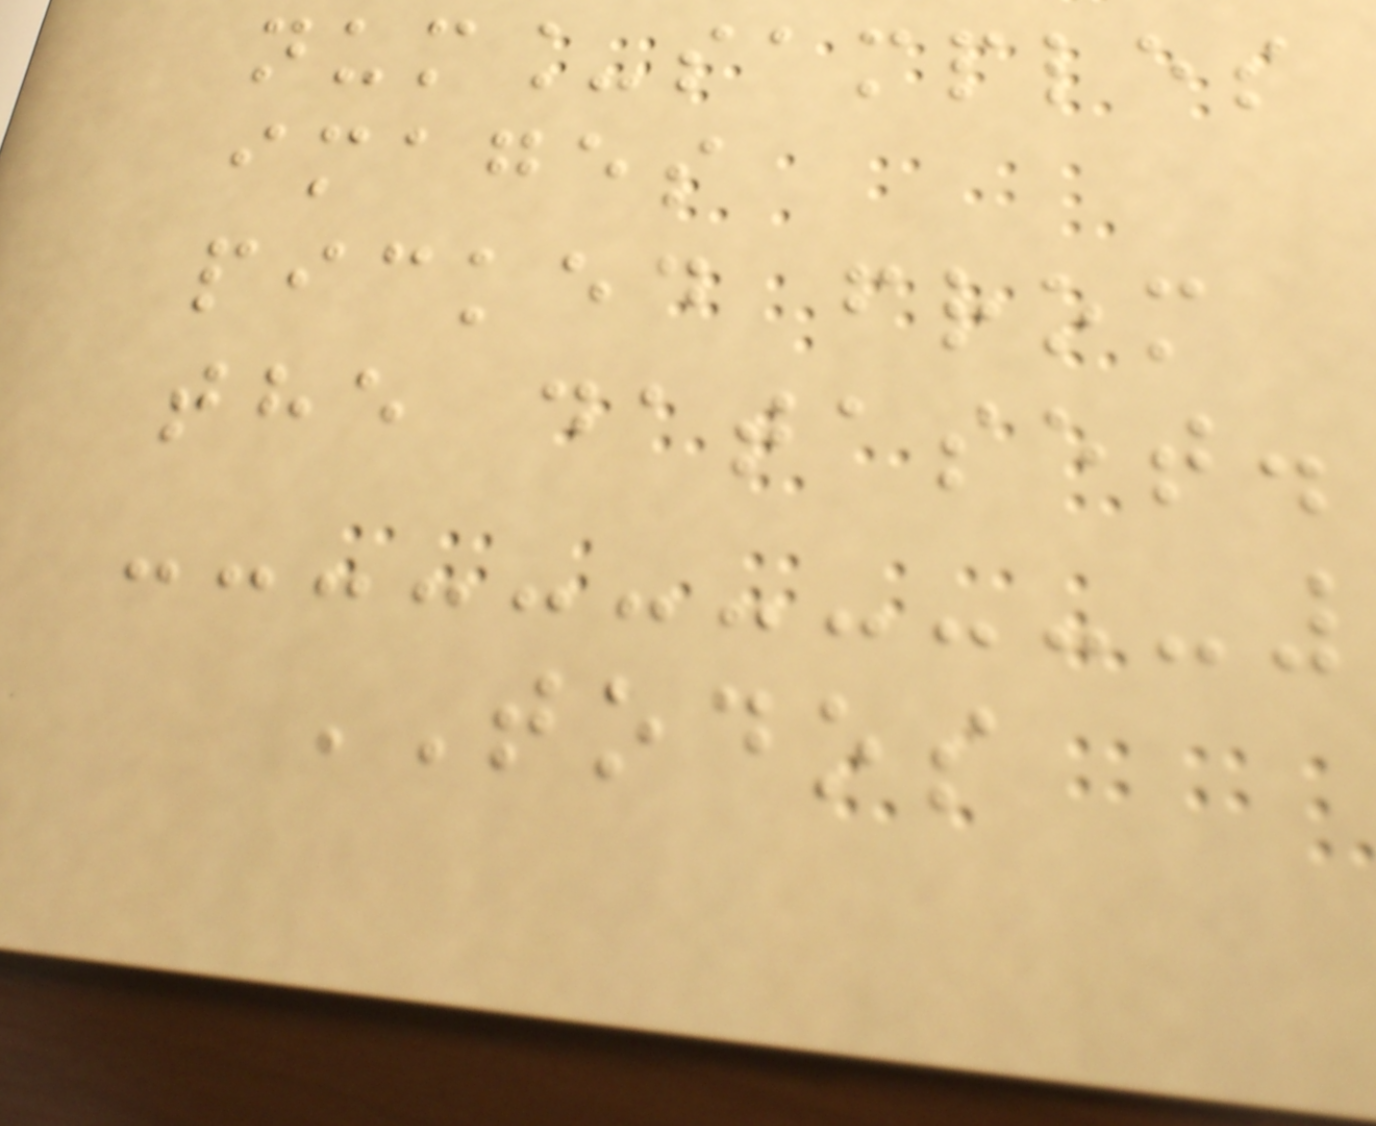num_samples
images
picked from
the dataset.
TODOS
